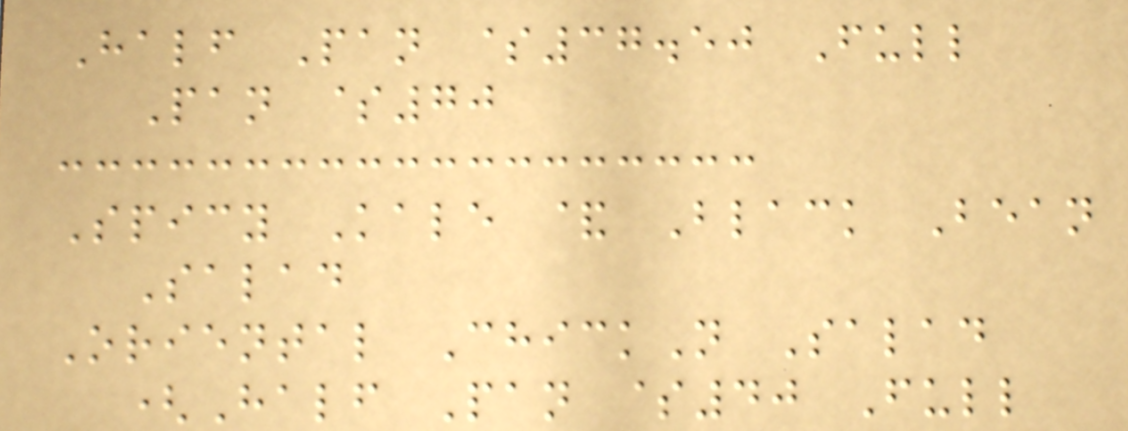Half Pan $37.50 Full
Pan $70
Spicy Kale & Black Bean
Salad
Oriental ChickN Salad
(Half Pan $40 Full
